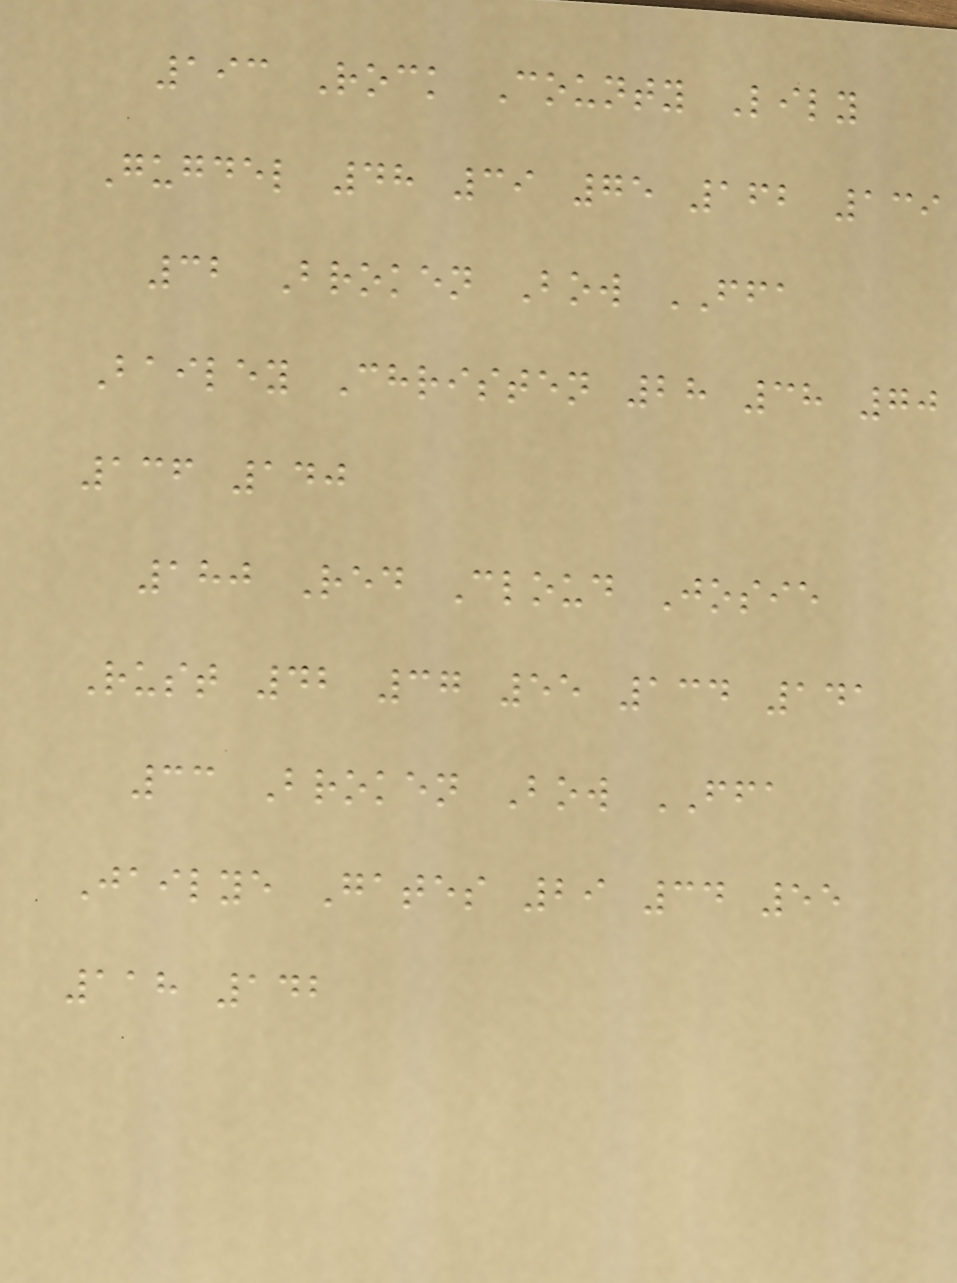193 Rock County Lily
Gugdel 48 39 75 162 139
32 Broken Bow FFA
Bailey Christen 28 38 70
136 140
180 Red Cloud Josie
Rust 42 37 55 134 141
33 Broken Bow FFA
Jailye Gates 29 34 55
118 142
